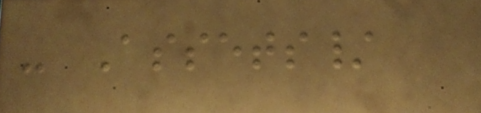- Assets/
